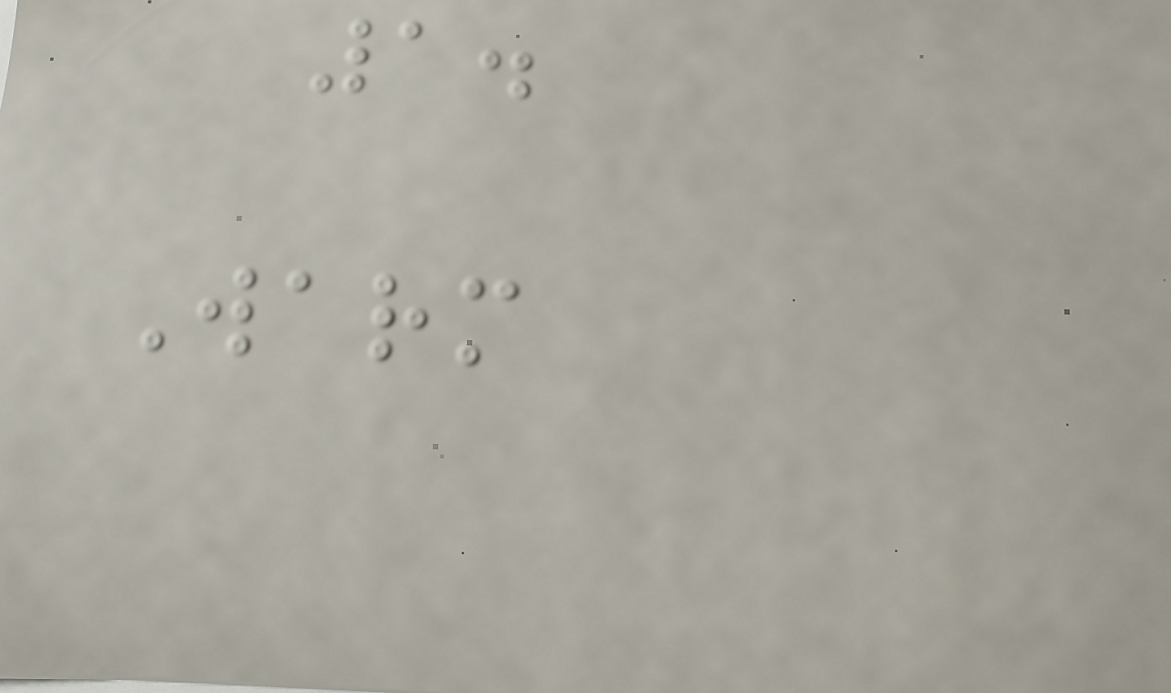1.
Warm
